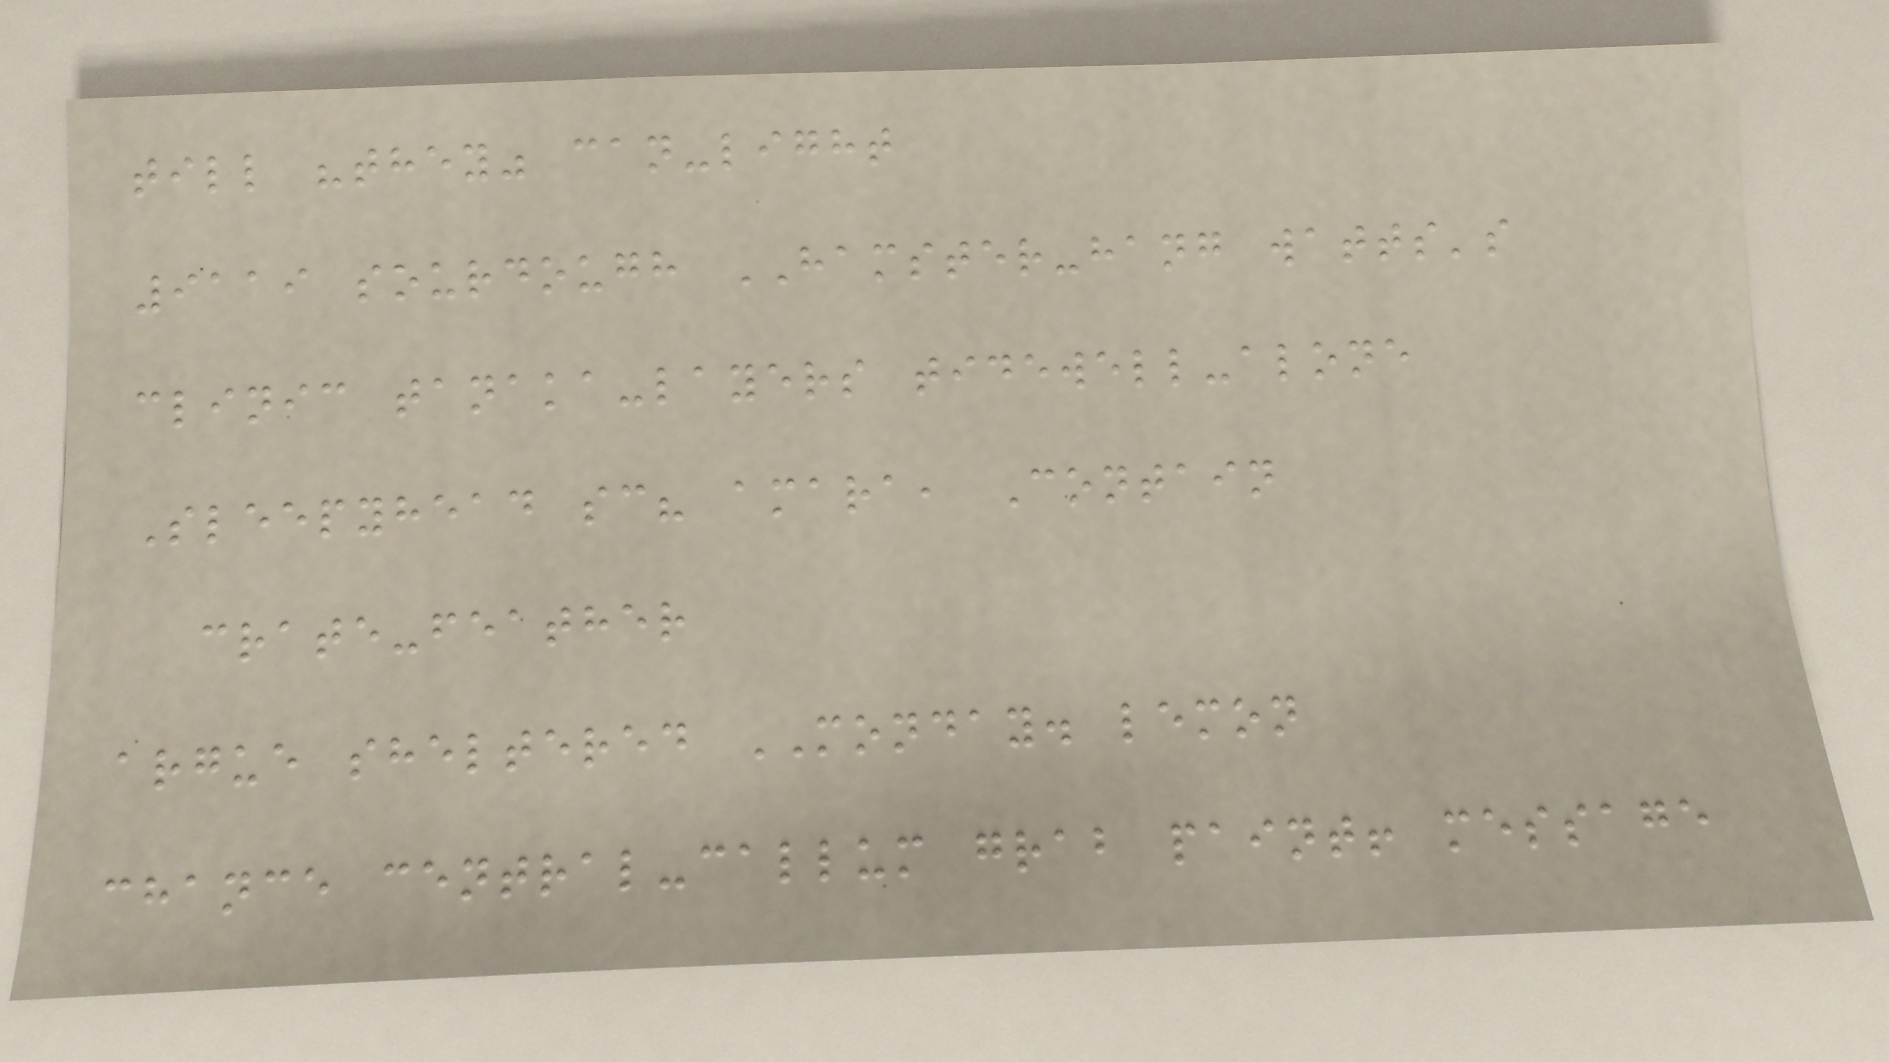till "they" can-light
9119 sourdough HAMSTER-hang watts's
clinic tanaka-layers tidewell-alone
Sleepyhead sc? amara, Contain
crate-feather
argue sheltered MONDAY. lemon
chance central-callum grab paint! message
